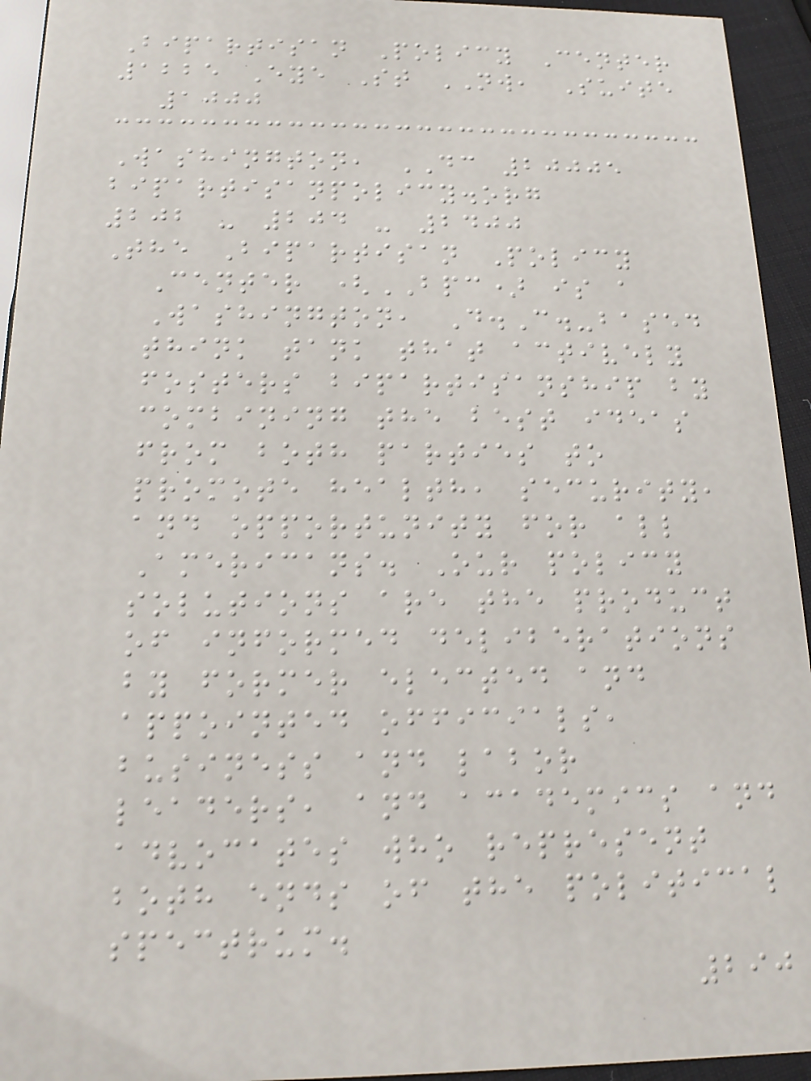Bipartisan Policy Center
1225 Eye St NW, Suite
1000
Washington, DC 20005
bipartisanpolicy.org
202 - 204 - 2400
The Bipartisan Policy
Center (BPC) is a
Washington, D.C.-based
think tank that actively
fosters bipartisanship by
combining the best ideas
from both parties to
promote health, security,
and opportunity for all
Americans. Our policy
solutions are the product
of informed deliberations
by former elected and
appointed officials,
business and labor
leaders, and academics and
advocates who represent
both ends of the political
spectrum.
290
